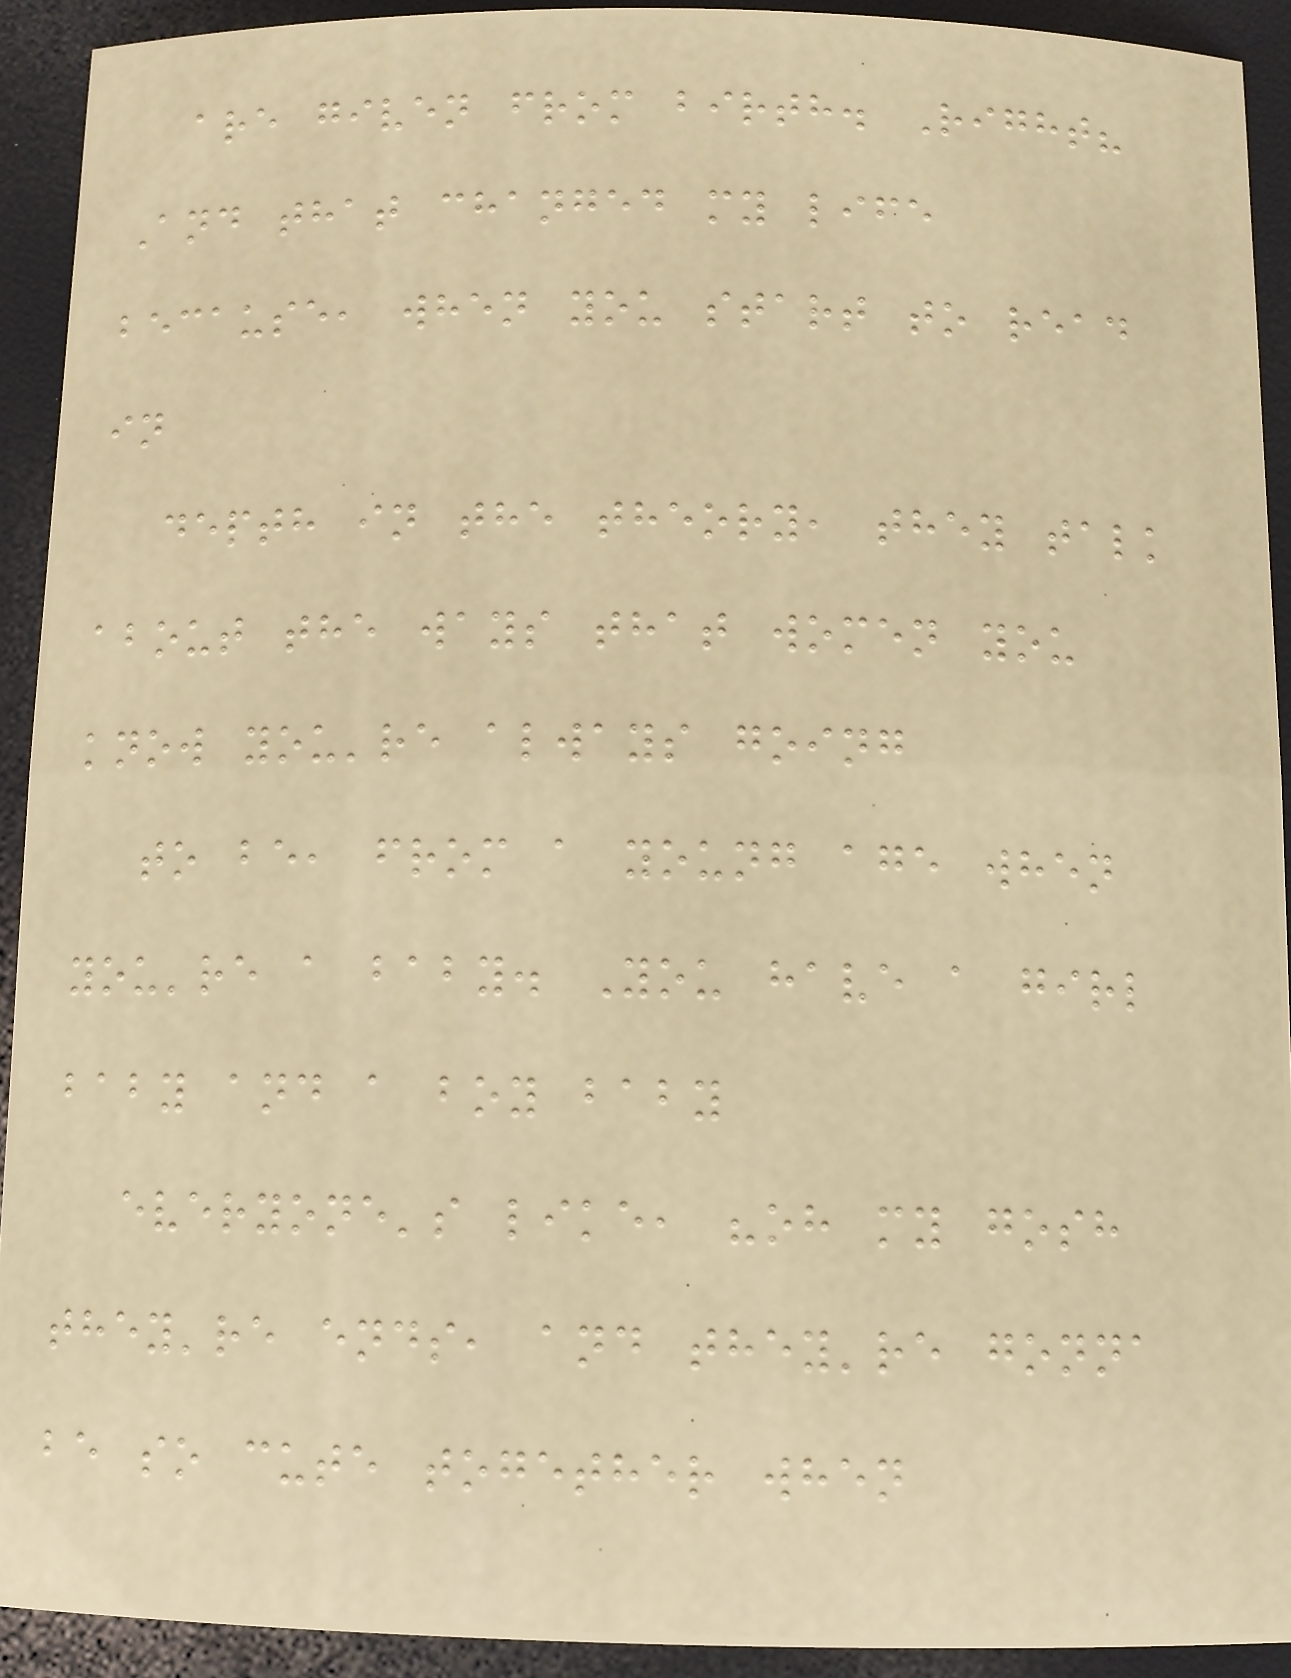are given from birth. Right?
And that changed my life
because, when you start to read
in
depth in the theory, they talk
about the ways that women you
know you're always going
to be, from a young age when
you're a baby. You have a girl
baby and a boy baby
everyone's like, "oh my gosh
they're ends, and they're gonna
be so cute together when
